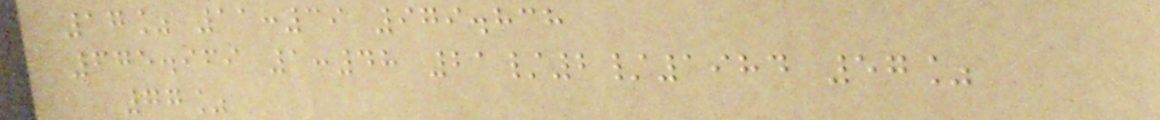17% 11:39 979.838
675.969 1:48 21/2/1984 57%
77%
